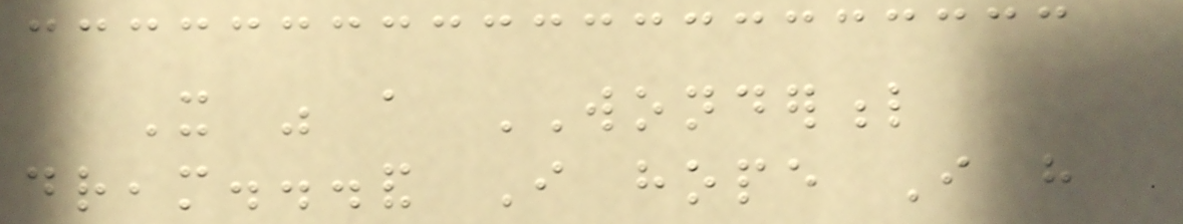It was a WONDERFUL
dream...and I hope I have
